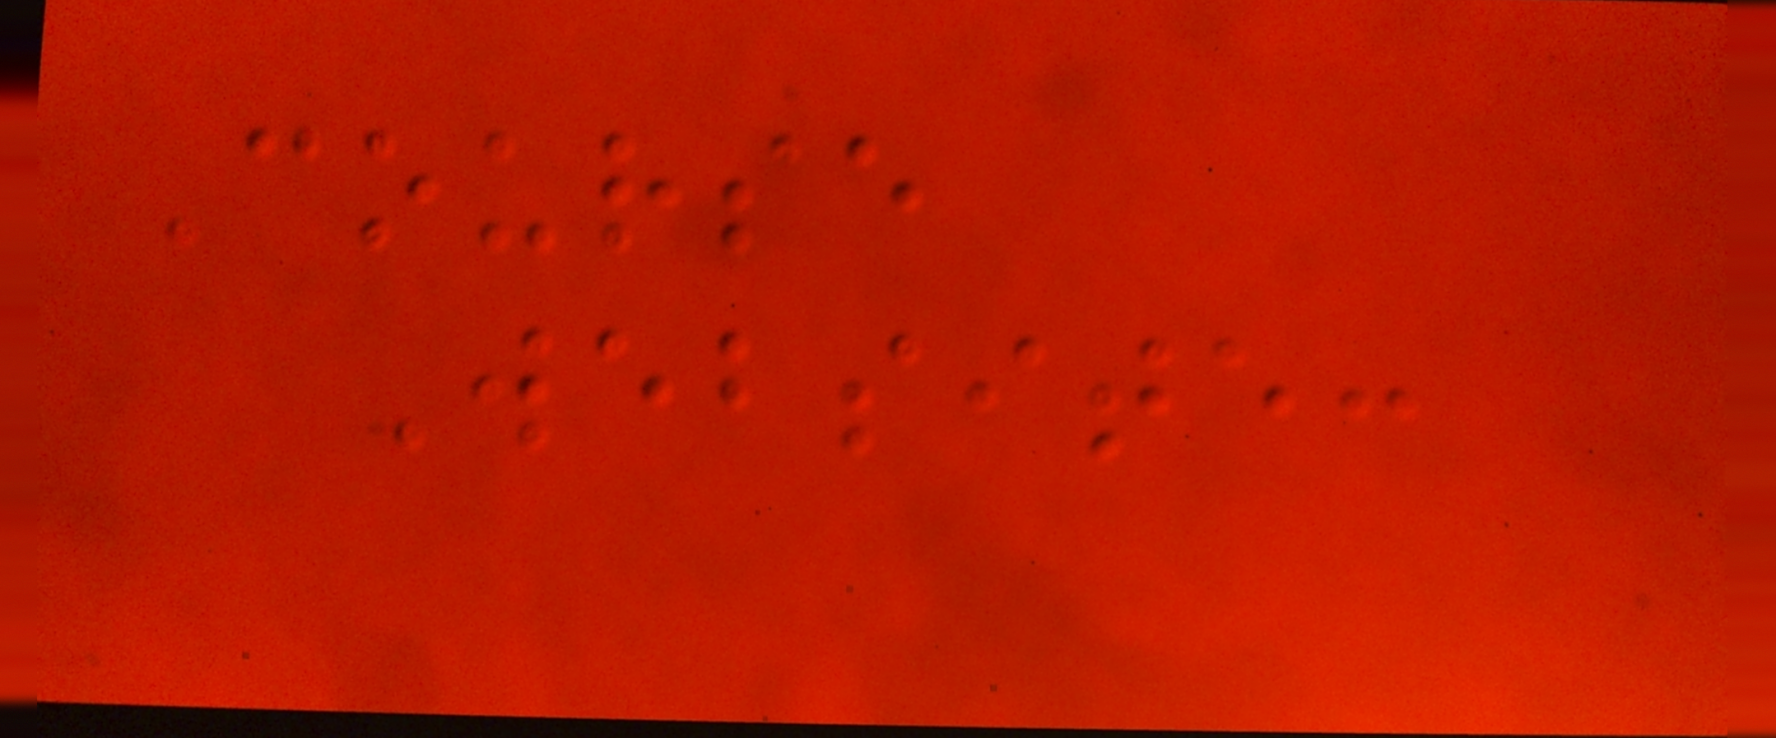Course
Website:
